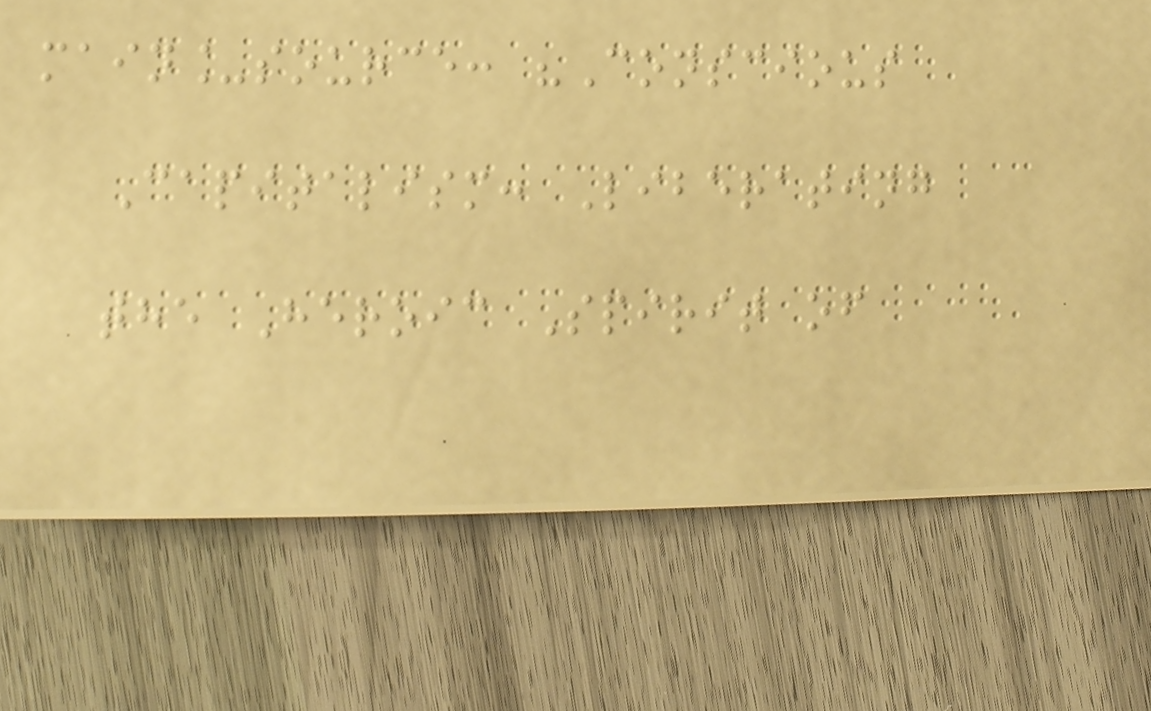main_source: "Conscious
Capitalism: Liberating
the Heroic Spirit of
